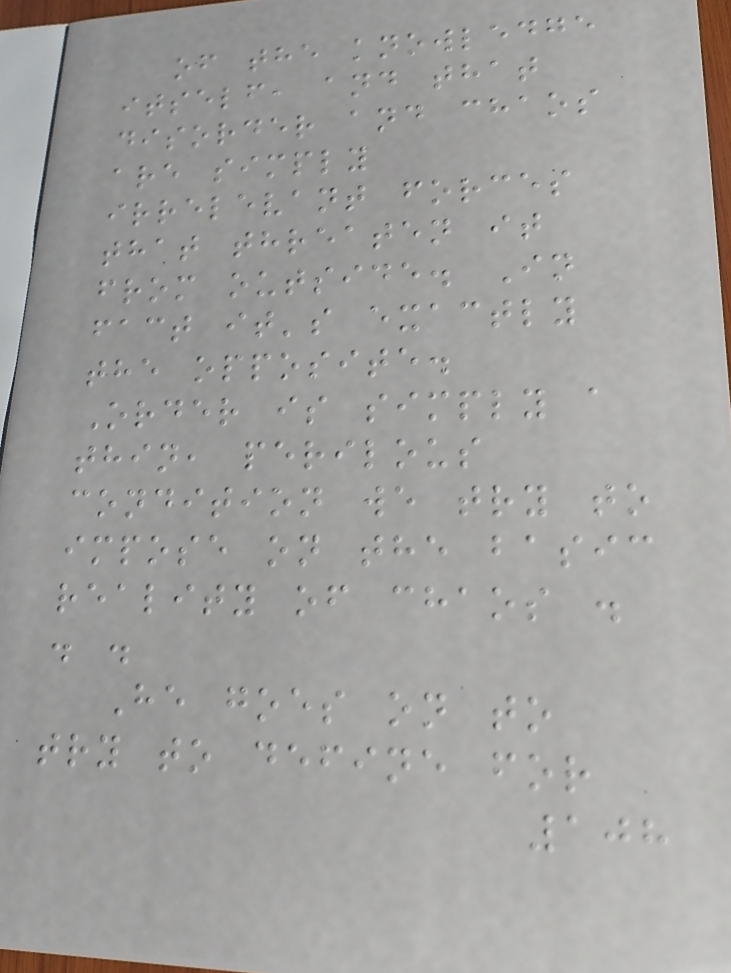of the knowledge
itself, and that
disorder and chaos
are simply
irrelevant forces
that threaten it
from outside. In
fact it's exactly
the opposite.
Order is simply a
thin, perilous
condition we try to
impose on the basic
reality of chaos .
. .
He goes on to
try to define for
108
